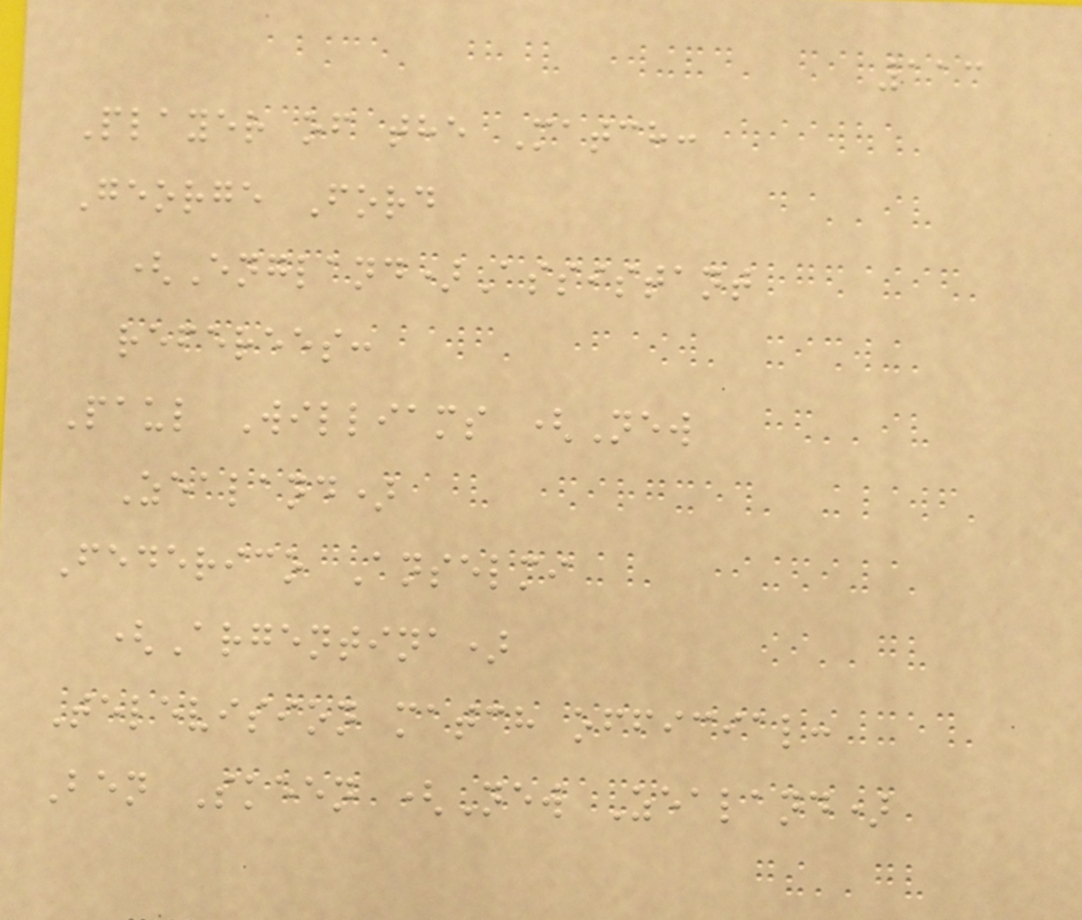113
Player of the Match:
George Ford
(England)Assistant
referees:
Paul Williams (New
Zealand)
Federico Anselmi
(Argentina)
Television match official:
Ben Skeen (New Zealand)
